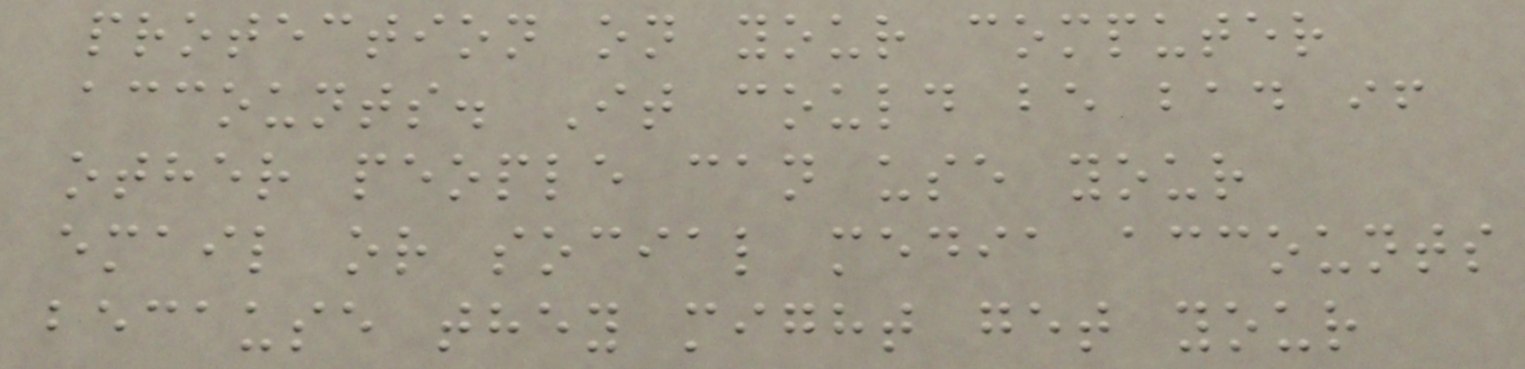protection on your computer
accounts. It could be bad if
other people can use your
email or social media accounts
because they might get your
